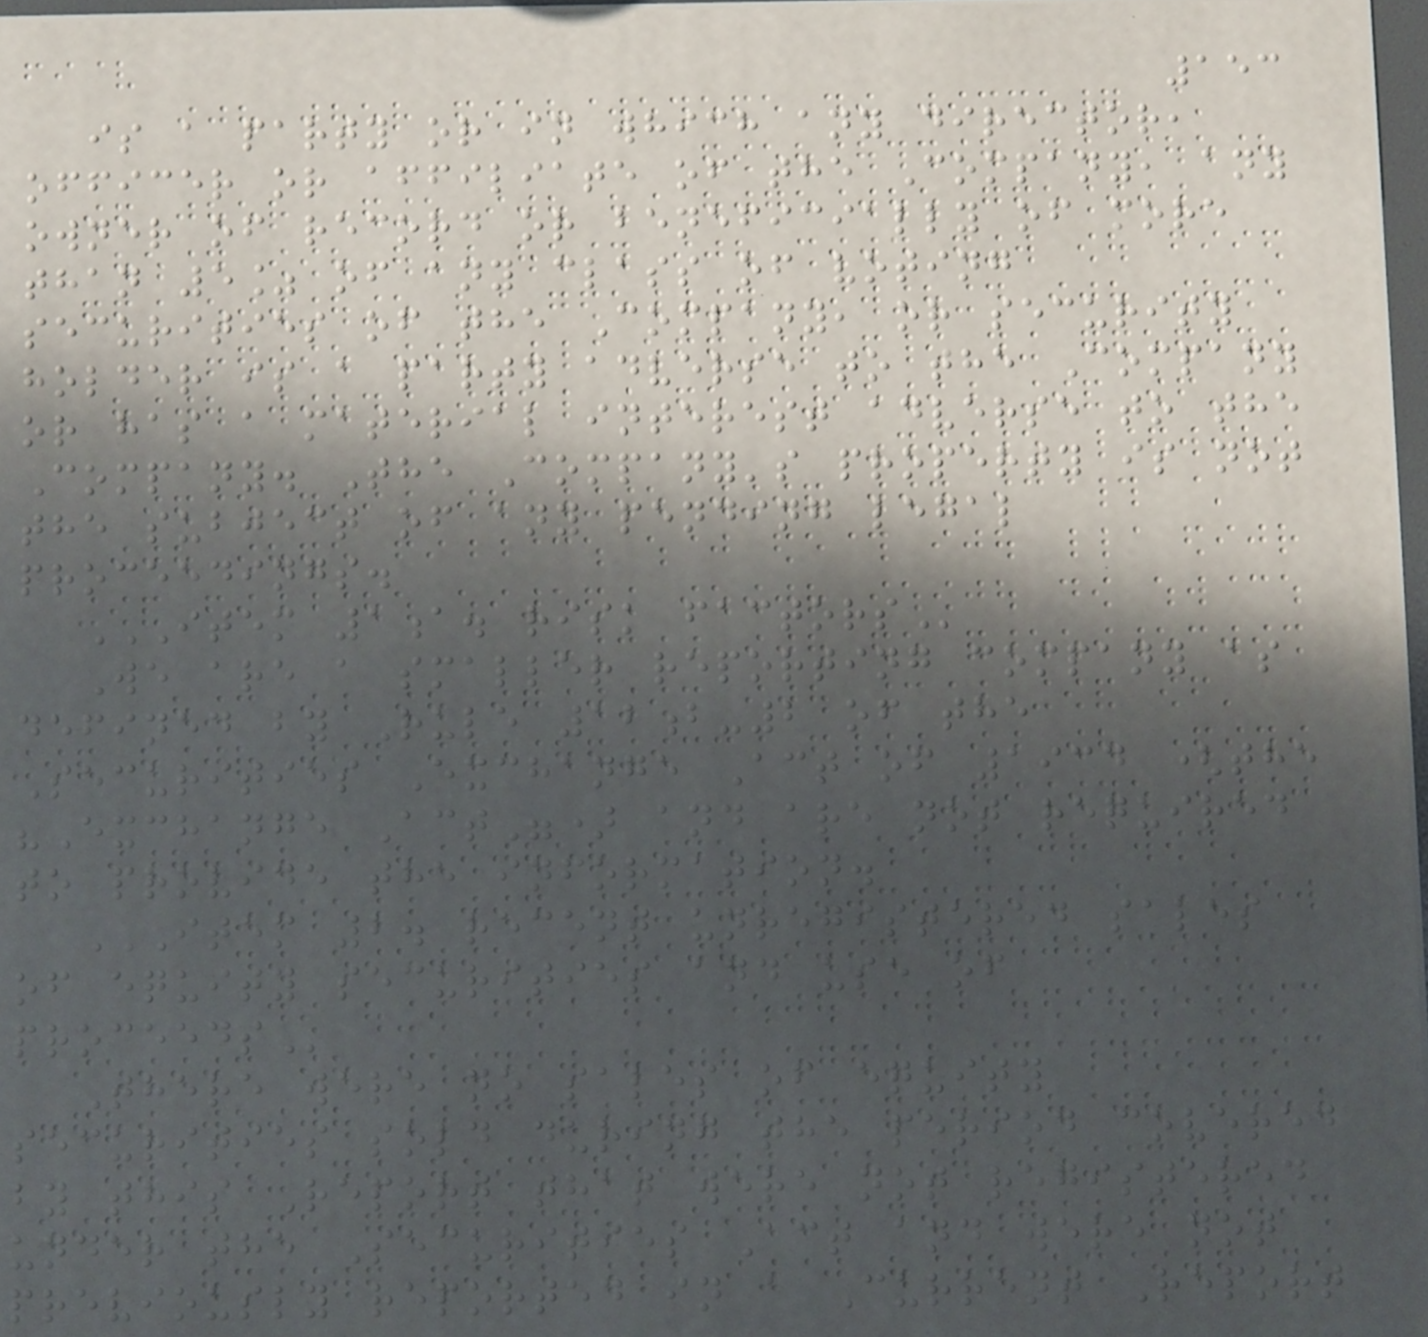153
is a party or in which any director,
officer or affiliate of the Company, any
owner of record or beneficially of more
than 5% of any class of voting
securities of the Company, or security
holder is a party adverse to the Company
or has a material interest adverse to the
Company. The Company's property is not
the subject of any pending legal
proceedings.
ITEM 1A. RISK FACTORS
We are a smaller reporting company as
defined by Rule 12b-2 of the
Securities Exchange Act of 1934 (the
"Exchange Act") and are not required
to provide the information.
ITEM 2. RECENT UNREGISTERED SALES
OF EQUITY SECURITIES AND USE OF
PROCEEDS
There were no sales of equity
securities sold during the period covered
by this Report that were not registered
under the Securities Act and were not
previously reported in a Current Report
